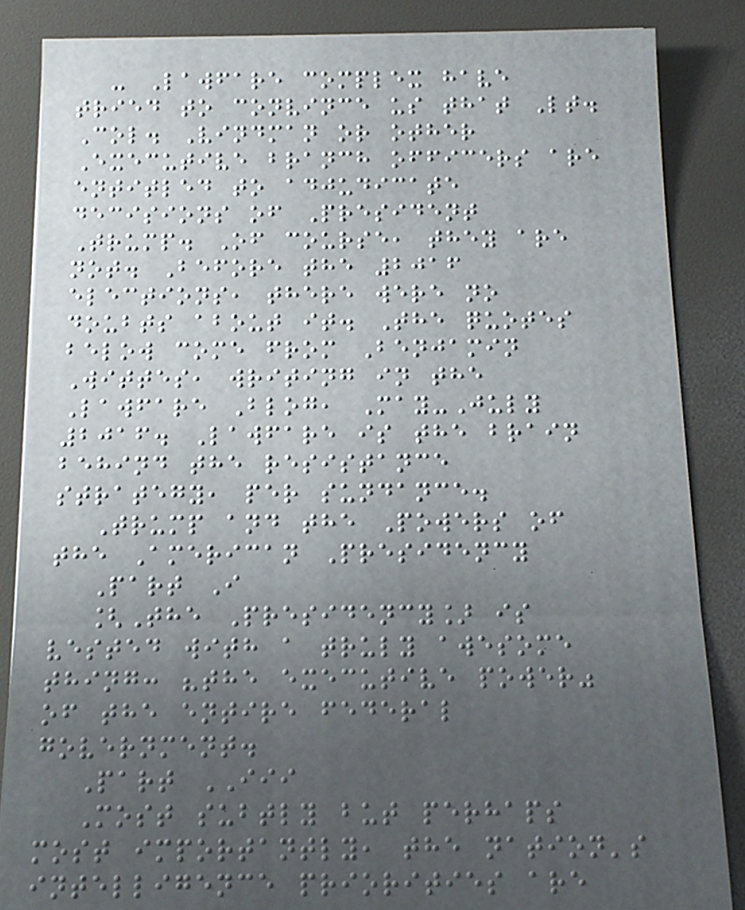- Lawfare complex have
tried to convince us that Lt.
Col. Vindman or other
Executive branch officers are
entitled to adjudicate
decisions of President
Trump. Of course, they are
not. Before the 2016
elections, there were no
doubts about it. The quotes
below come from Benjamin
Wittes, writing in the
Lawfare Blog, May-July
2016. Lawfare is the brain
behind the resistance
strategy, per sundance.
Trump and the Powers of
the American Presidency
Part I
[The Presidency] is
vested with a truly awesome
thing: "the executive power"
of the entire federal
government.
Part III
Most subtly but perhaps
most importantly, the nation's
intelligence priorities are
